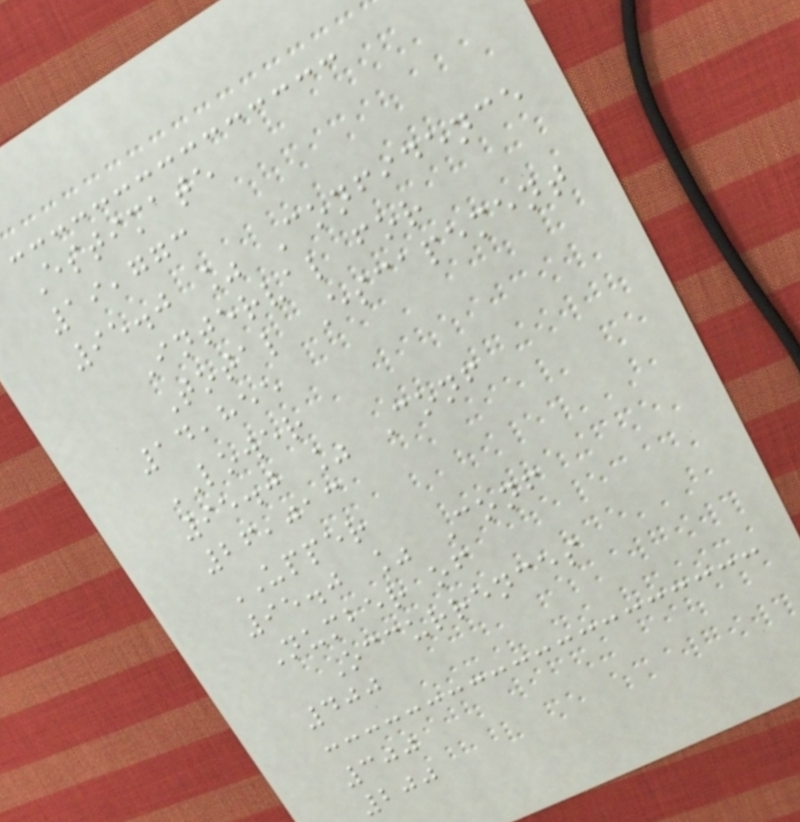Estimate
19,773
95.0 % Confidence
Interval for
Total Escapement
14,855
LOWER
95.0 % Conf
26,013
UPPER
95.0 % Conf
Number of
Occurrences
400
300
200
